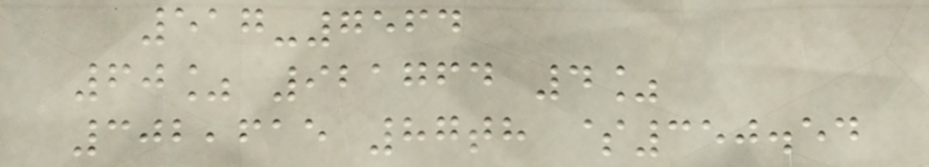517-7564
60% 921764 4%
302,615 87th $350.54
